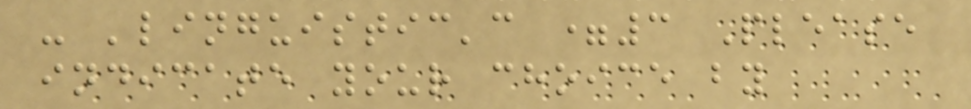- 'linguistic'c =3 Please
indicate your choice by
